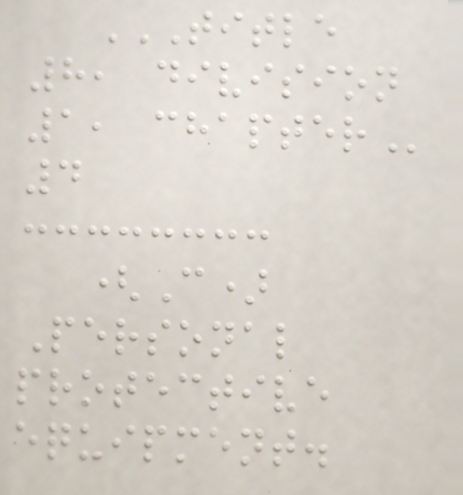TITLE
8, DIVISION
1, CHAPTER
4
(C)
Personal
protective
equipment.
